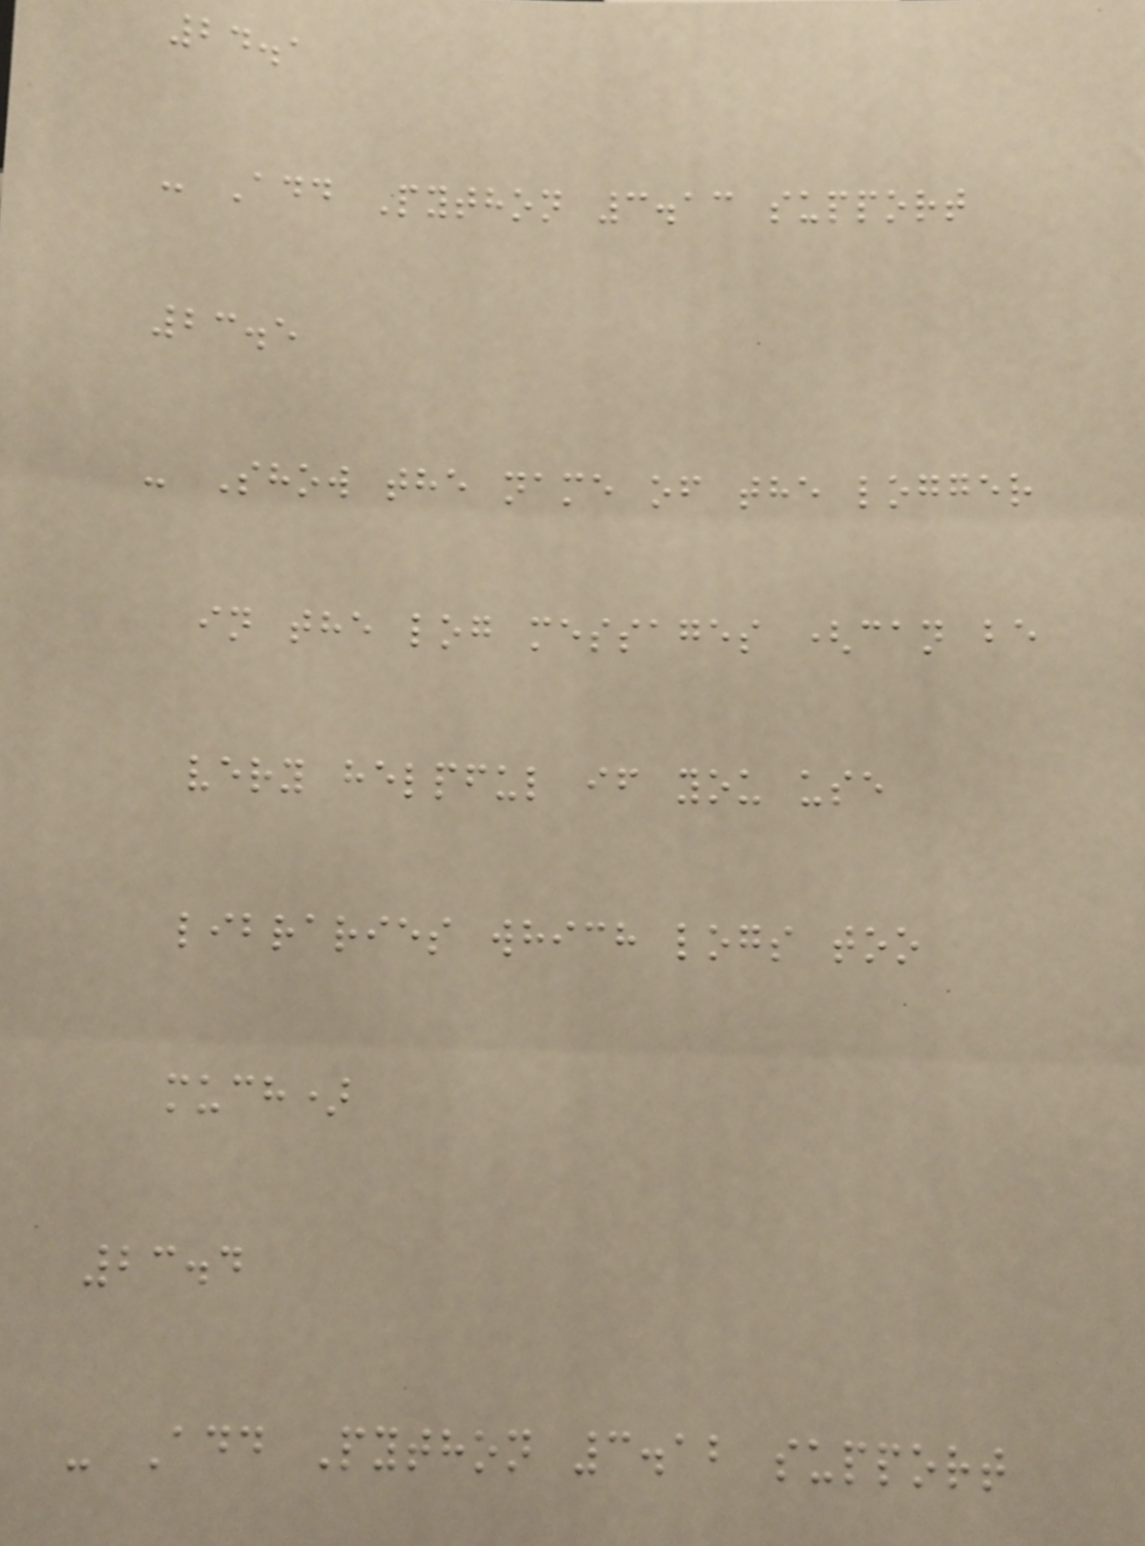24.1
- Add Python 3.13 support
23.5
- Show the name of the logger
in the log messages (can be
very helpful if you use
libraries which logs too
much)
23.4
- Add Python 3.12 support
